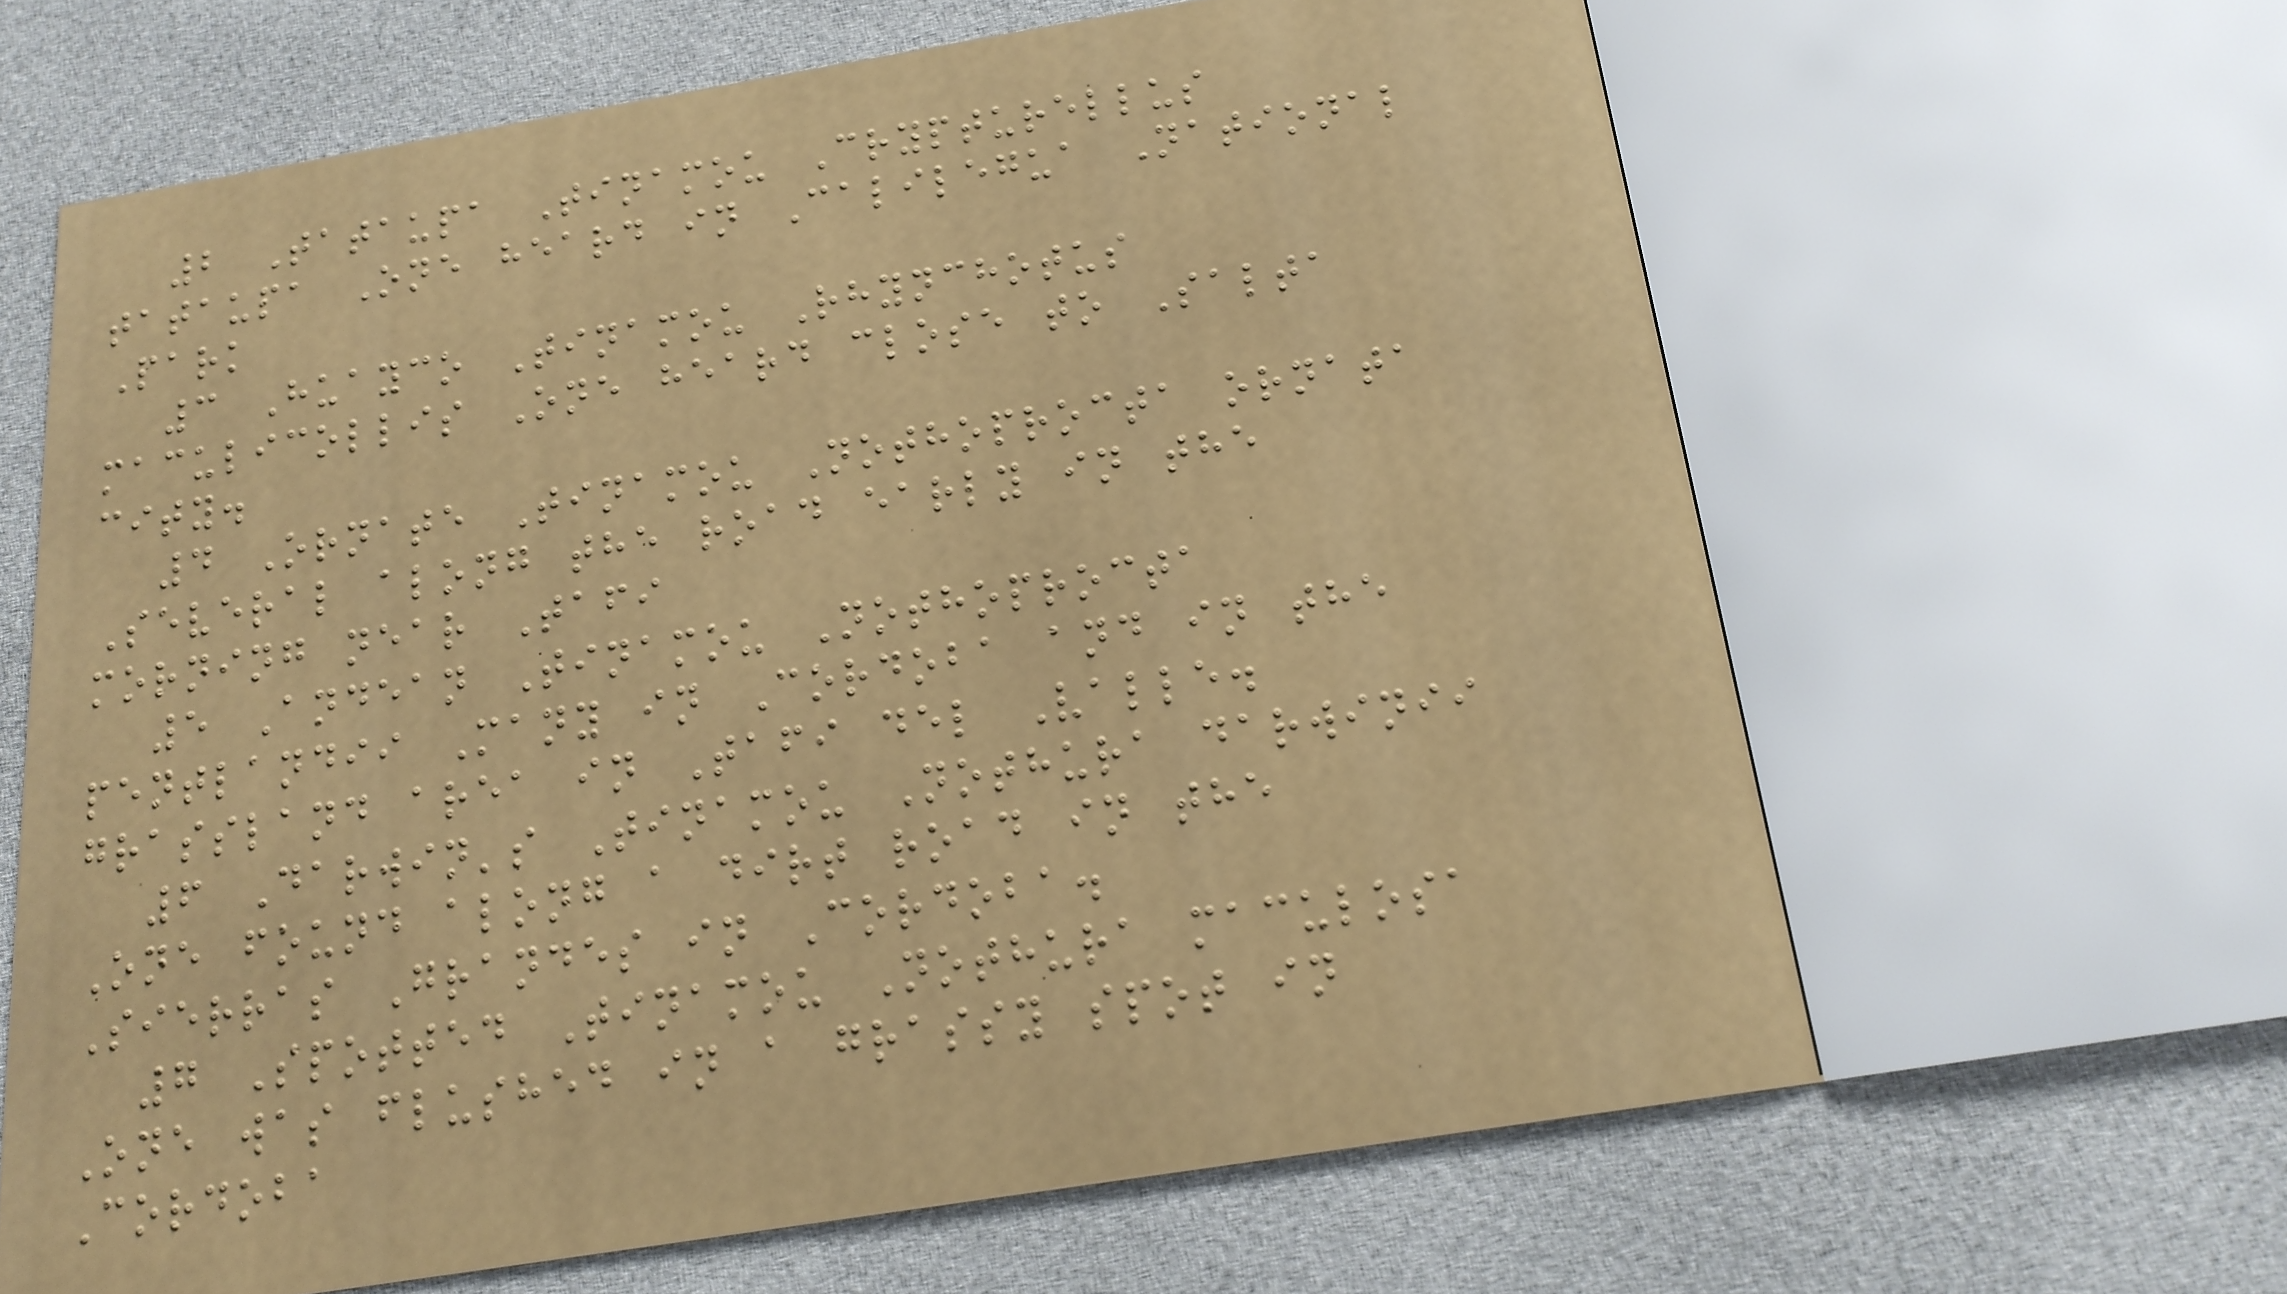2 Tataupa Tinamou Crypturellus
tataupa One heard in Calilegua National
Park
3 Huayco Tinamou Rhynchotus
maculicollis One heard close to Salta
city.
4 Ornate Tinamou Nothoprocta ornata
Several along the road early in the
morning near Tafi
5 Andean Tinamou Nothoprocta
pentlandii Many in Cordoba and in the
grassland area in Tafi del Valle.
6 Darwin's Tinamou Nothura darwinii
One found along a dirt road in the
Sierras Grandes in Cordoba.
7 Spotted Tinamou Nothura maculosa
One was flushed in a grassy spot in
Cordoba
